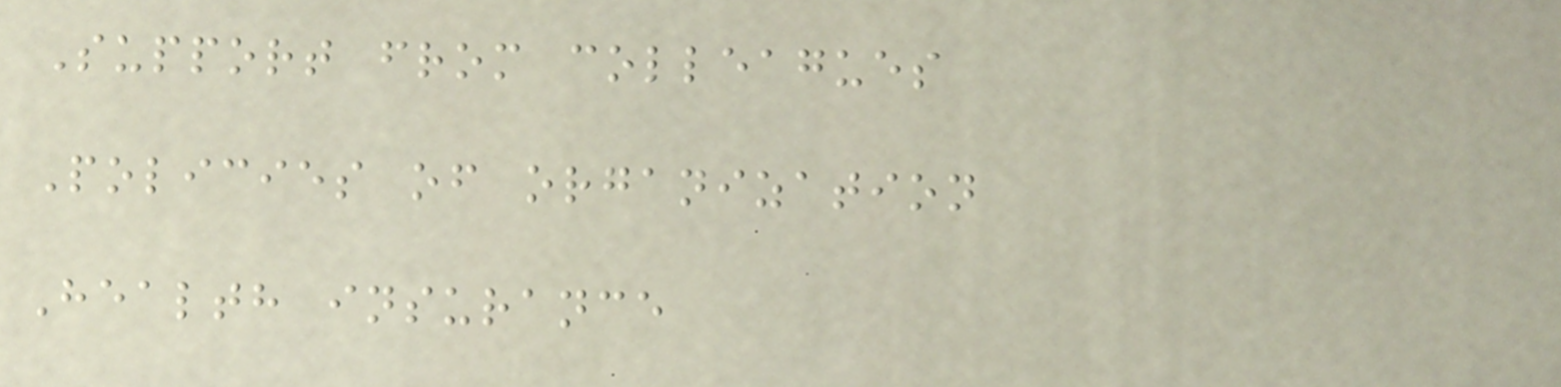Support from colleagues
Policies of organization
Health insurance
